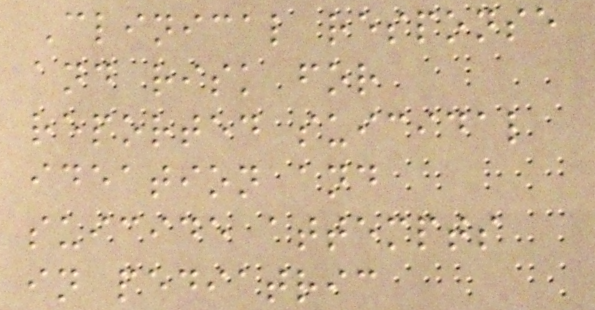Clinical response
and risk for
reported suicidal
ideation and
suicide attempts
in pediatric
